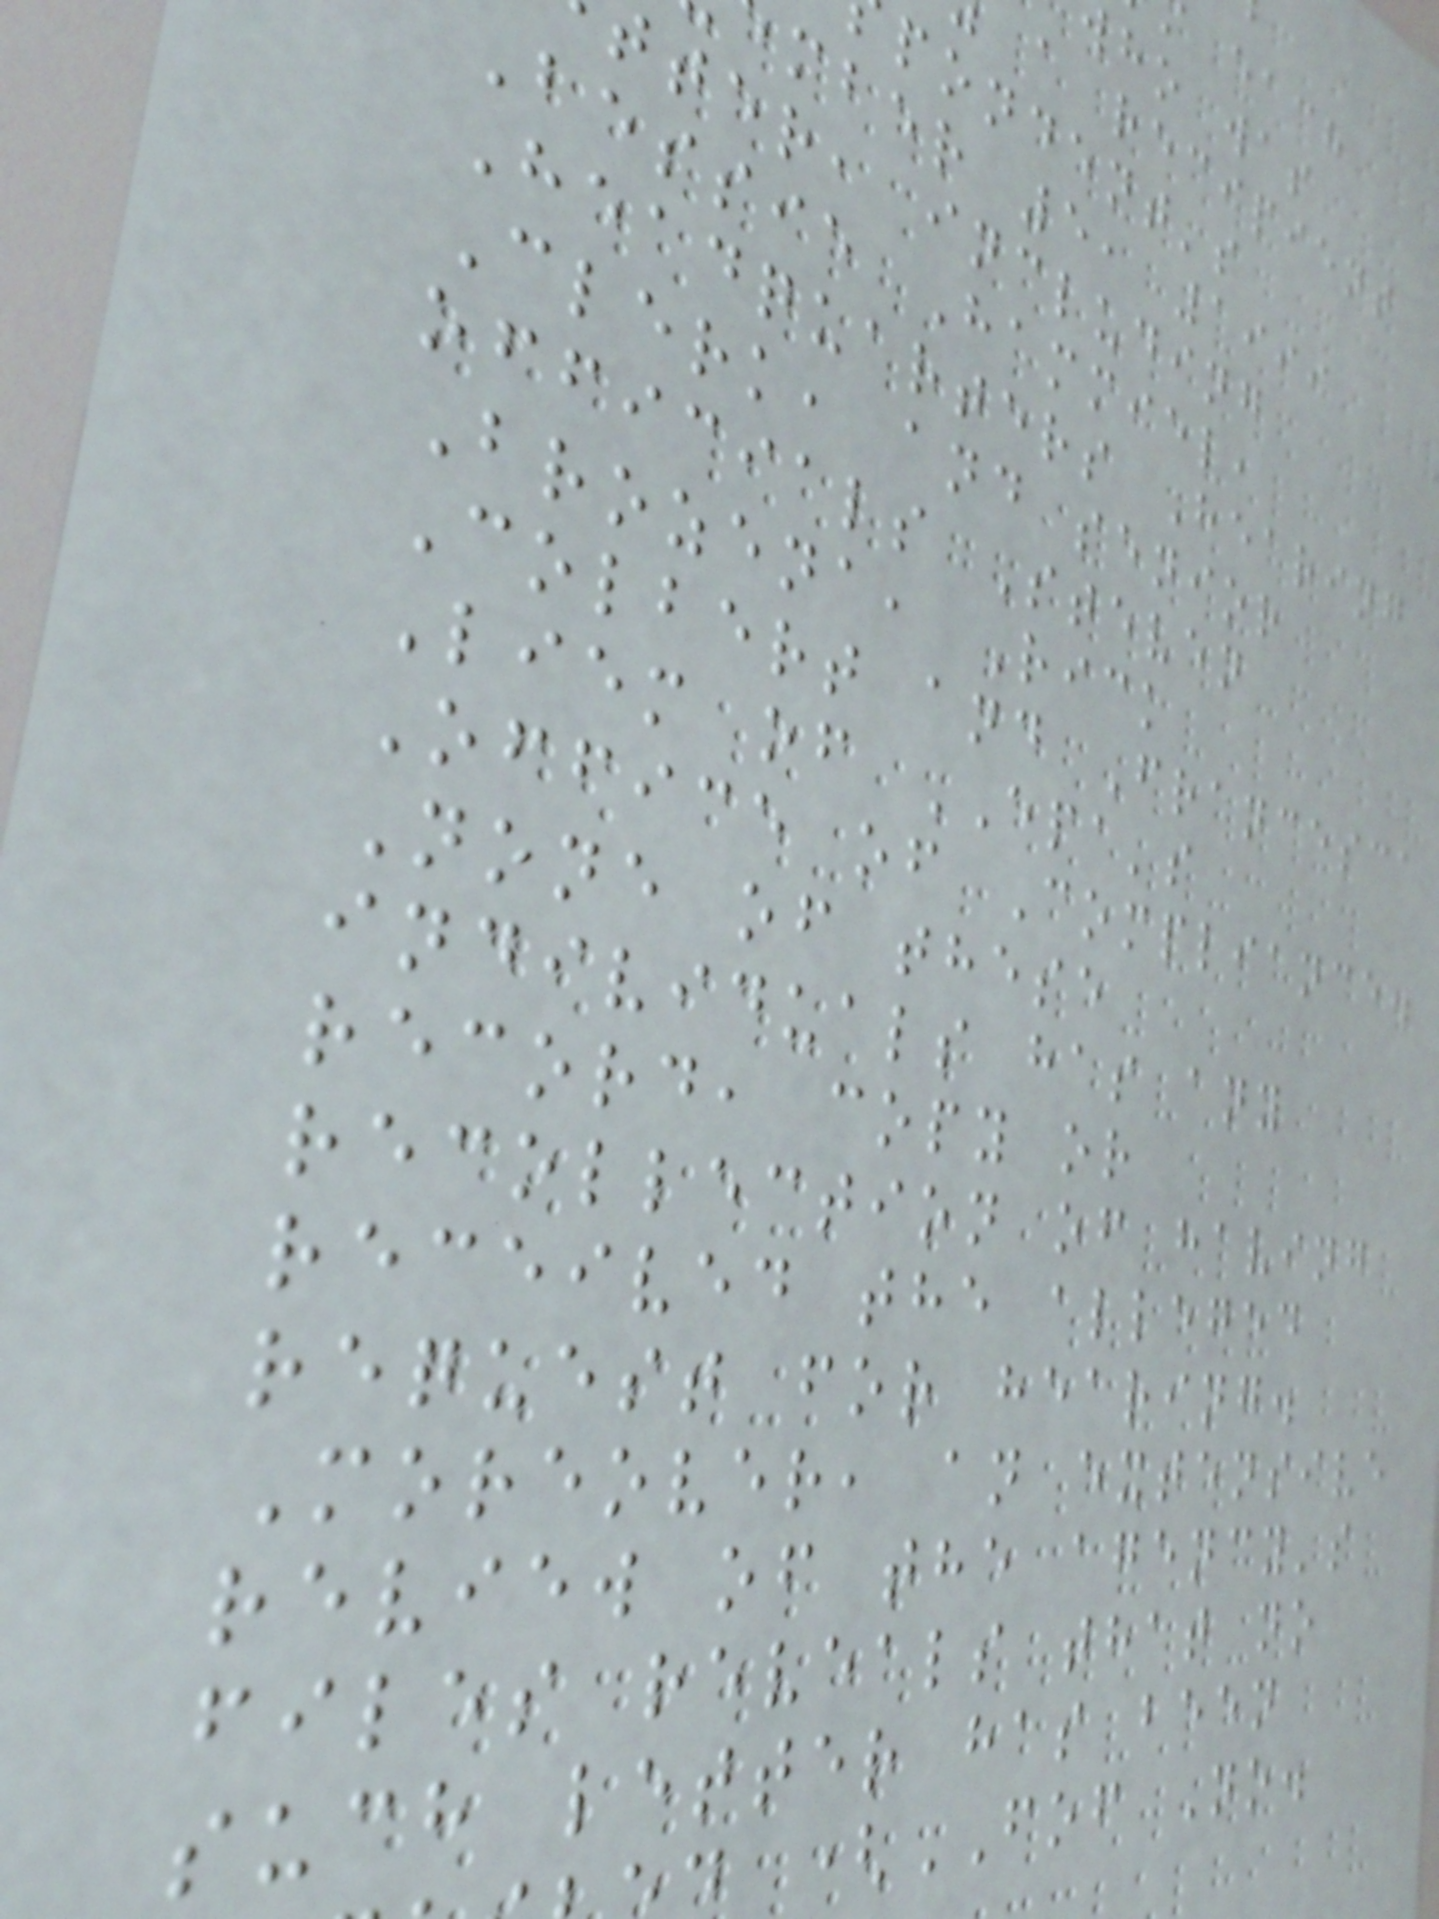ho was
a recipient
pondent's
mber 5, 1999
tter, including
Bessie Hammiel,
Headquarters Hearing
Clerk, and senior
officials Steven
Brozena, Rick
Colbert and Francesca
Liem of EPA's
Office of Compliance.
None of these
individuals has any
record, copy or
recollection of having
received the alleged
request for hearing.
Moreover, an extensive
review of the agency's
files reveals that no
such letter has been
(FOF No.
